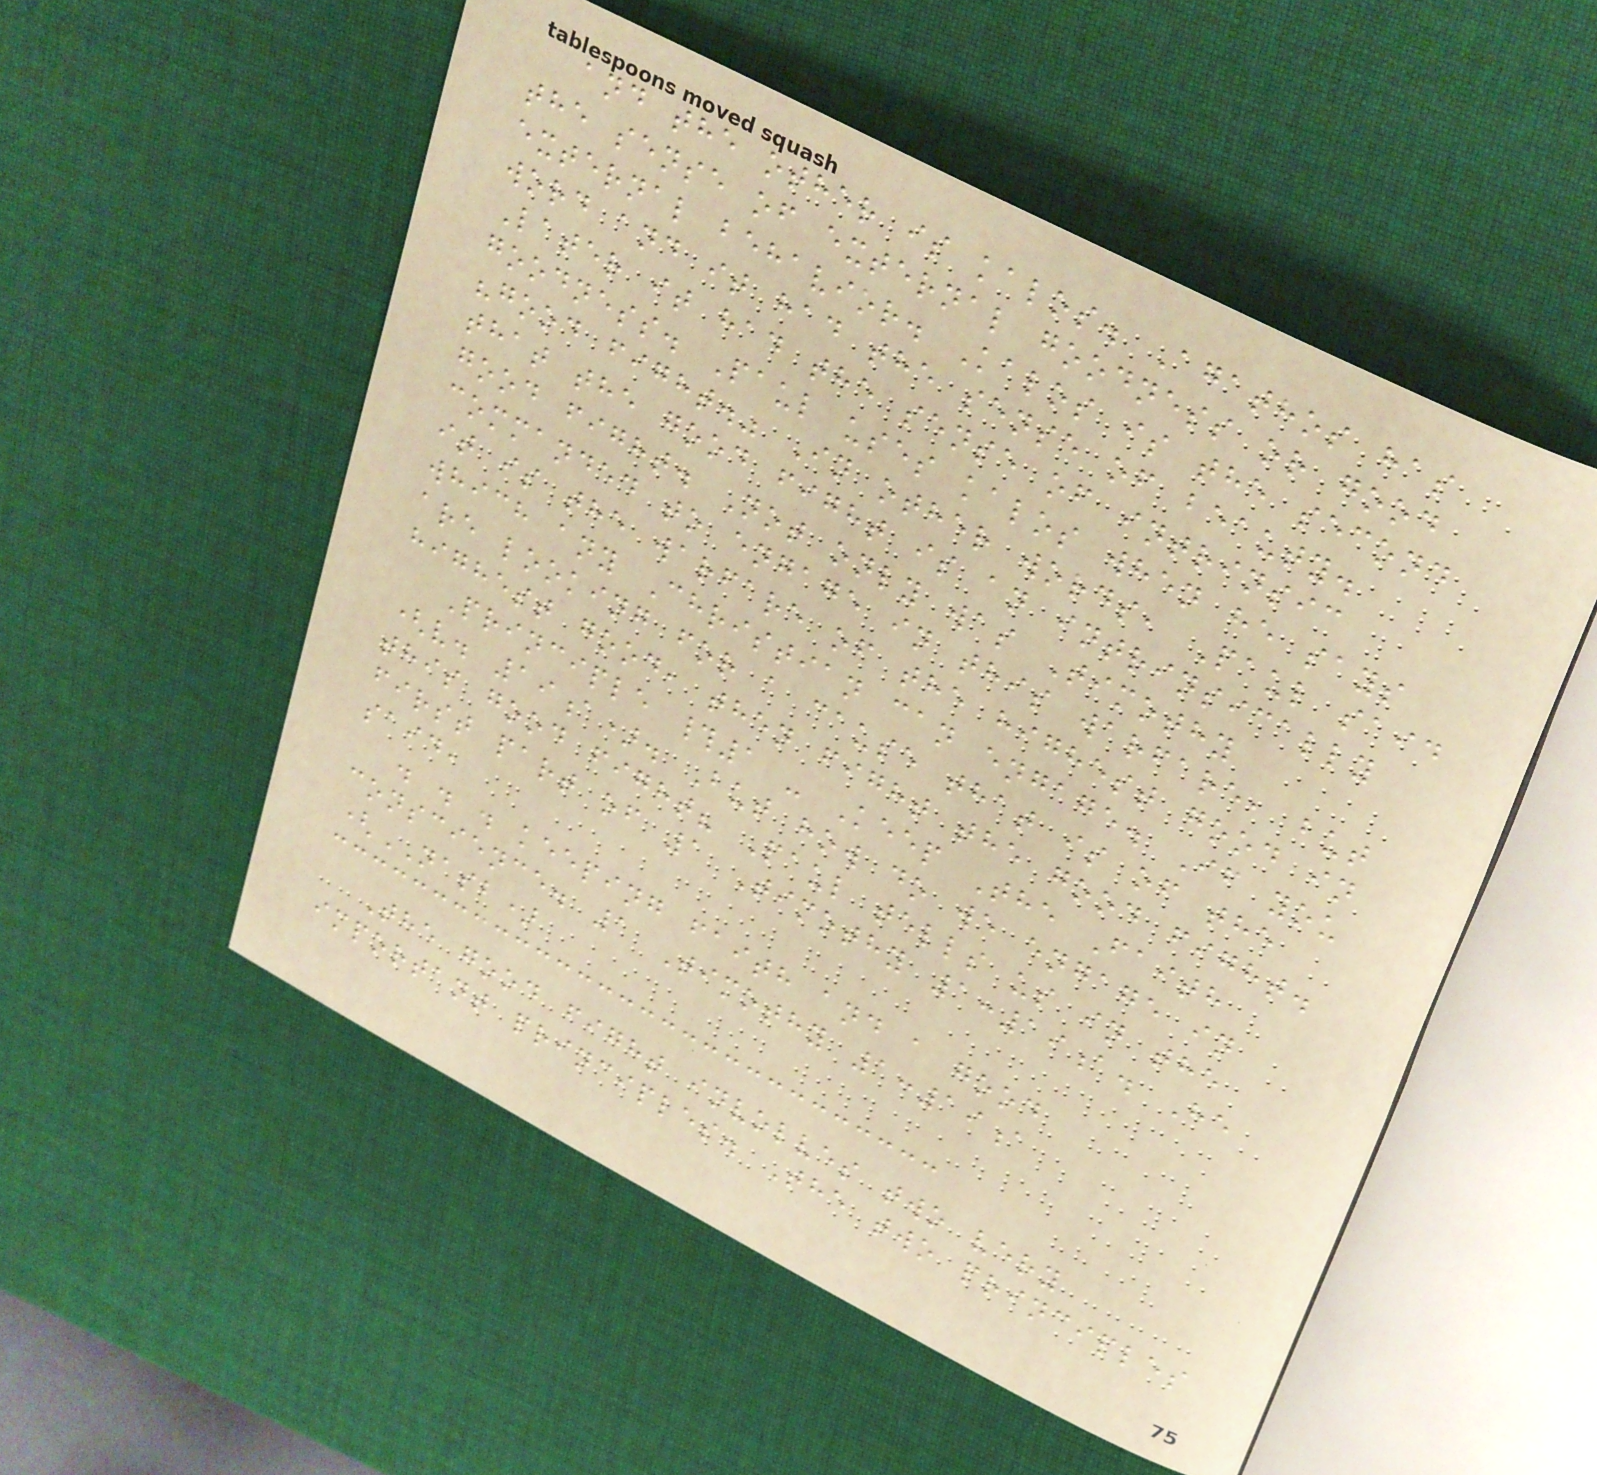and the other is kalos. Agathos has
the sense of external goodness or good
external behavior. Kalos is the second
word and it had the sense of beauty.
Later it had the sense of intrinsic
goodness. Paul uses kalos when he says
"good fight." In other words, Paul said
that the good fight is an intrinsically
good fight. Not only was Timothy
commanded to engage in this warfare, but
it is the warfare of the highest good in
which any Christian can engage. If you
are looking for a cause that is of the
highest good, then fight the good fight.
Principle #1 - Keep The Faith
(v. 19a). But how do we engage in
this good fight? Paul tells us in the
first part of 1 Timothy 1:19a. He
said,
. . . keeping faith and a good
conscience. 1 Timothy 1:19a
(NASB)
The good fight involves two very
important principles. The two principles
